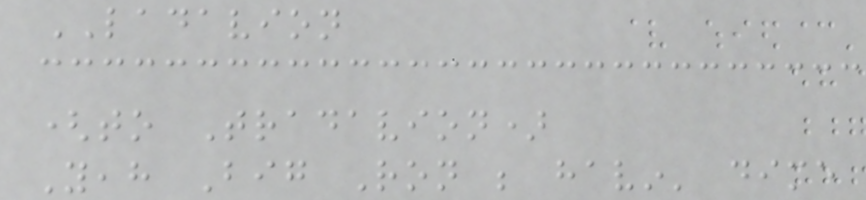LADAVION
(to Tradavion)
Yeah Big Ron be havin' dime
